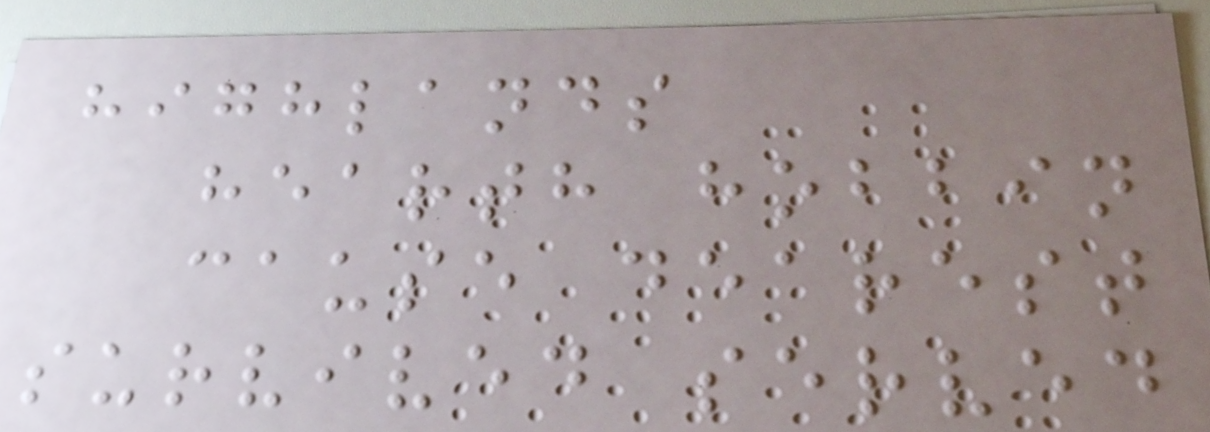highlands
hearth hobbin
cause dearest
survived served
